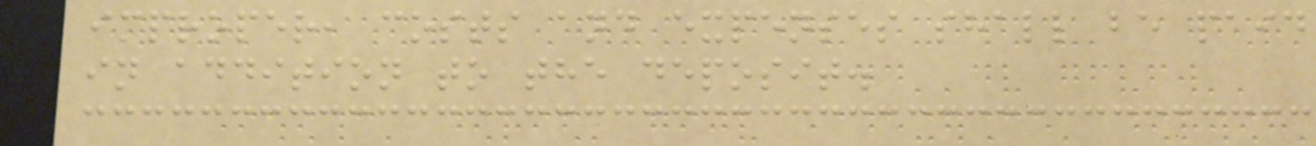improper, costs and expenses shall be paid
in addition to the deposit.
